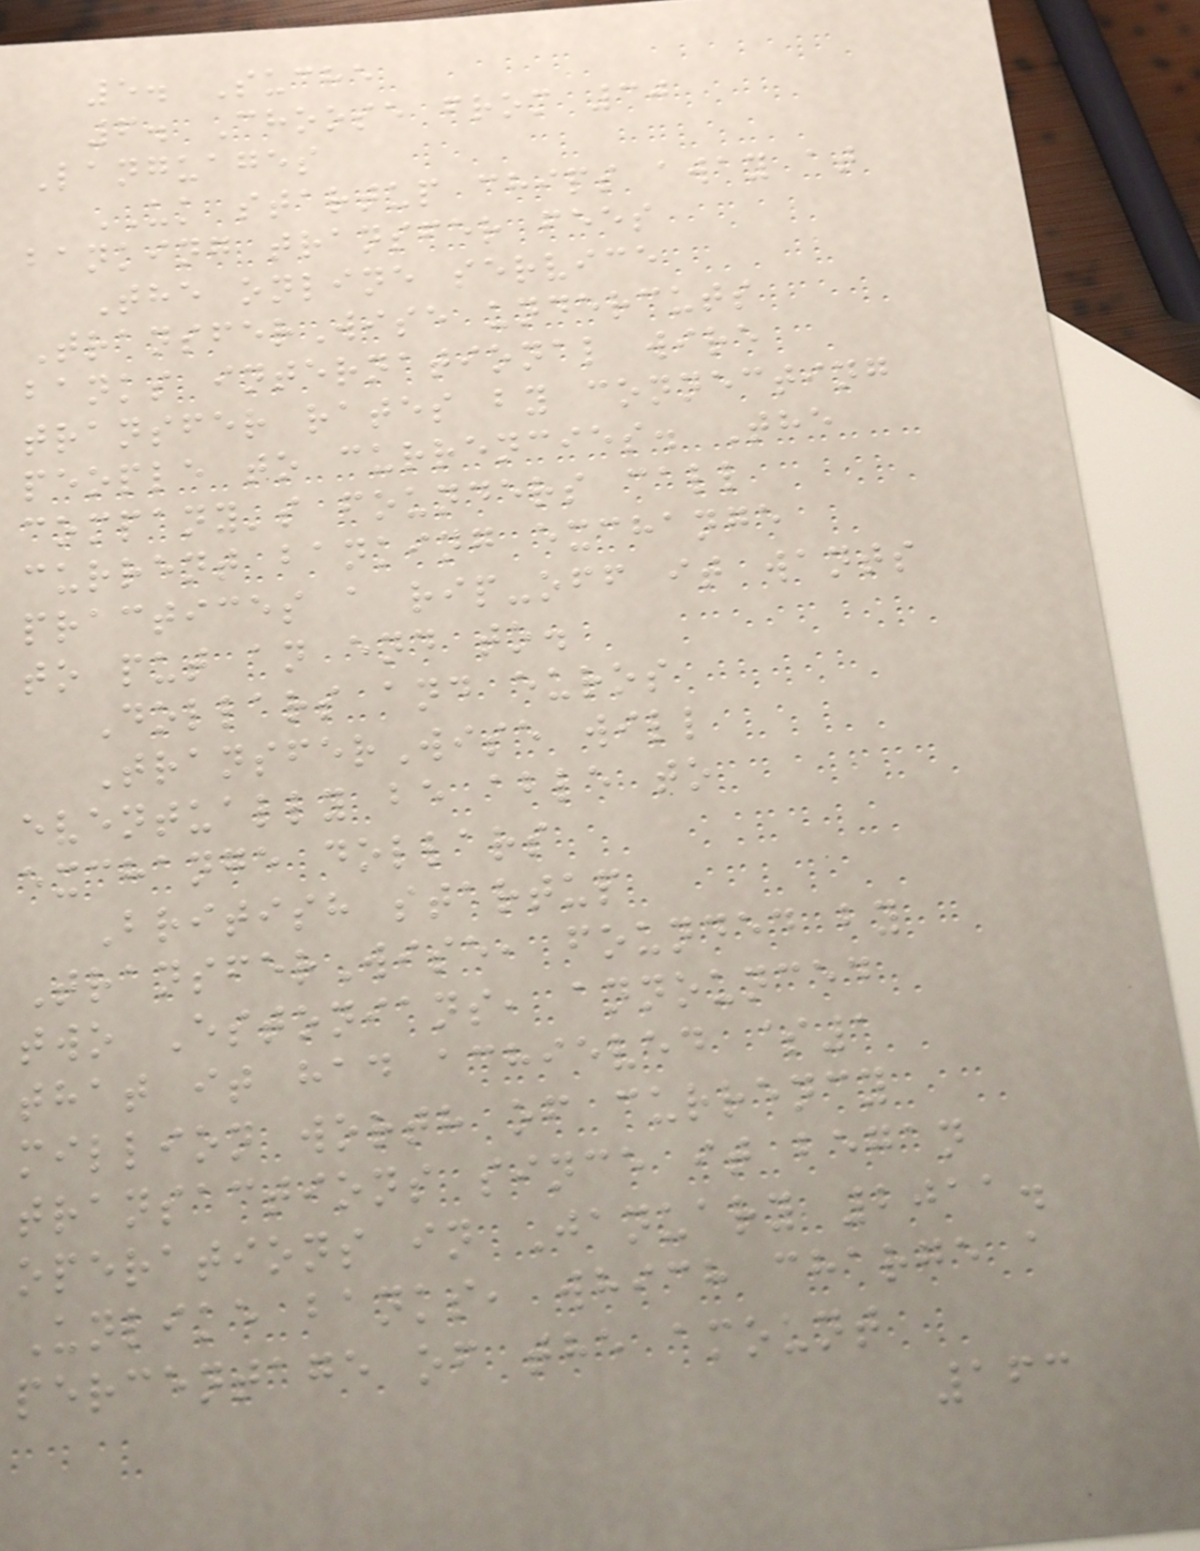5. Suche
6. Choose from 30
Languages
UK startup chips away at
banking transfer fees
The online service
TransferWise undercuts
banks international wire
transfer rates by connecting
people to currencies. The
company's founders call
current banking exchange
practices a rip-off it wants
to put an end to.
Dollars and euros
TransferWise will
eventually be able to
exchange dollars
British startup
TransferWise, founded by
two Estonians, announced
that it had achieved $1
million worth of currency
transactions since it began
operations in January 2011.
Unlike banks, which charge a
percentage of the amount
163
